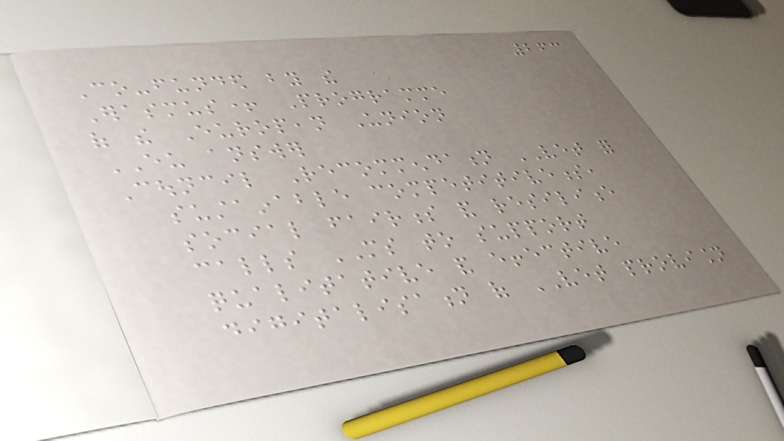263
Co-funded by the
Erasmus+ Programme
of the European Union
EU answer
Council Recommendation VET for
sustainable competitiveness,
social fairness and resilience
calls MS to support
qualitative and effective
digitalisation of VET provision
